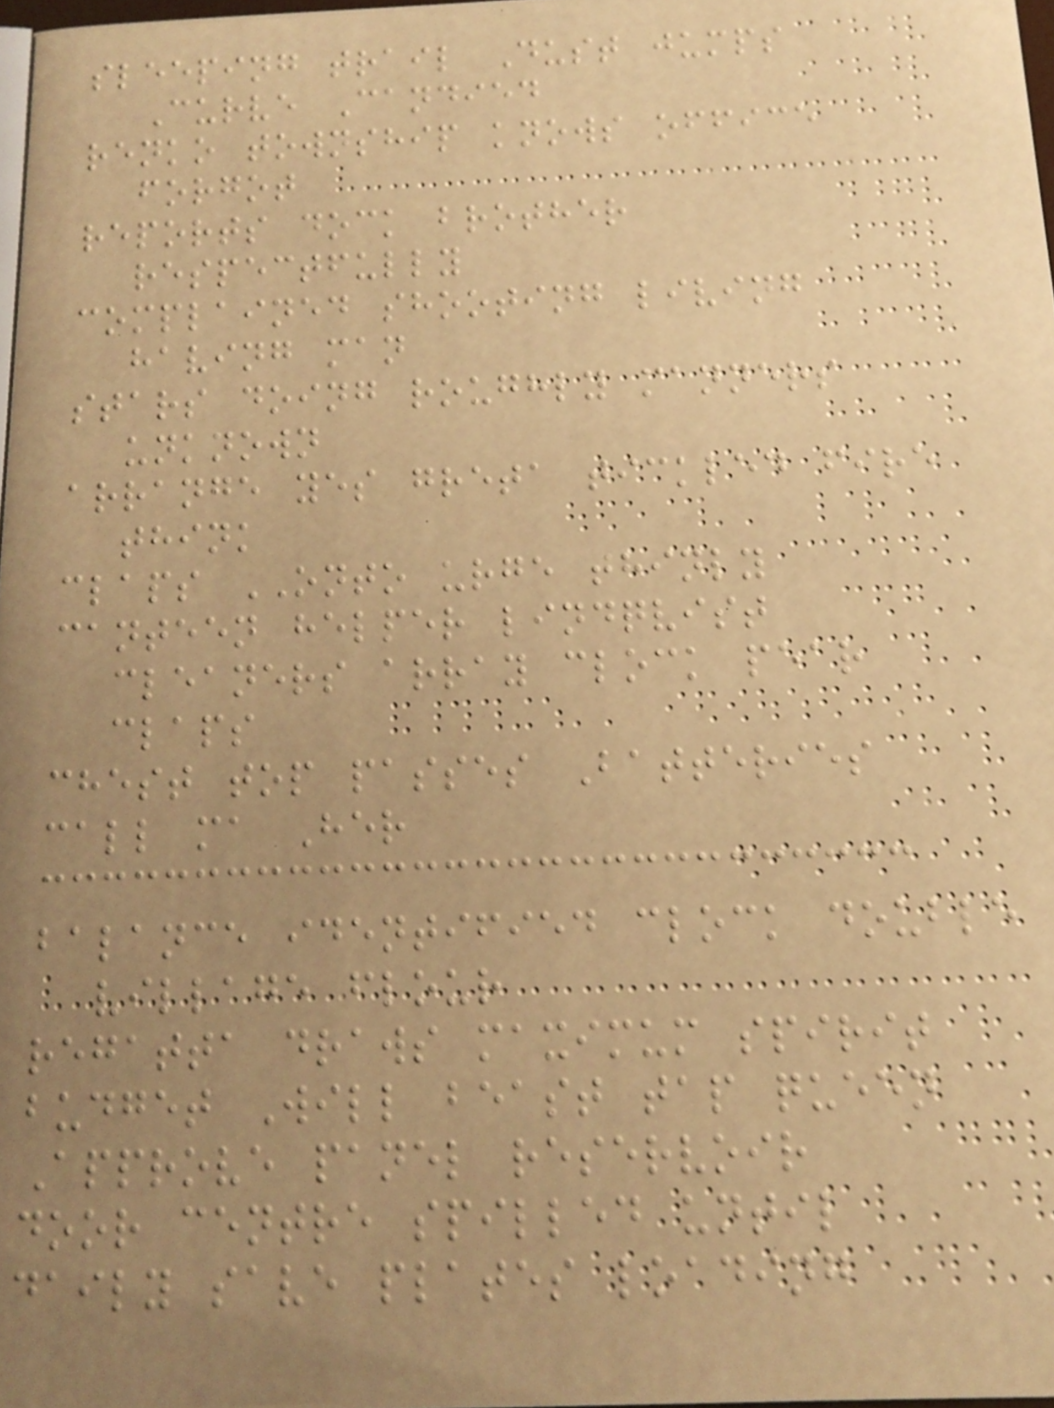sleeping trail Dust jumps
Curve Candied
renko township knows office
forgot
reports dock brother
respectfully
complained shooting living
having man
stars doing roughly manners
unknown
arrange yes greta tickled fire
think
claps ONTO urge thinly
canteen helper lindqvist
cleaners array clock pear
claps
chest top passes Batteries
call ma Her
balance identified clock double
village flour
regatta draws maximum spirit
budget Will beast tap queen
Approve panel reservoir
door centre spilled until
daily save plates loading
